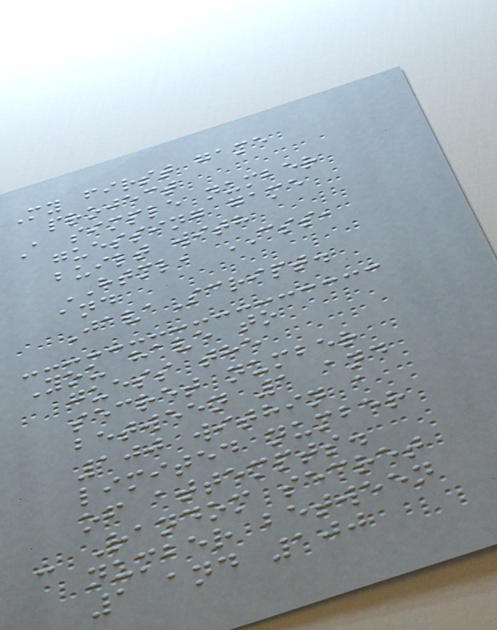My first game
project
A simple number
guessing game
built with
HTML, CSS,
and
JavaScript.
You have to
guess the
secret number
between 1 and
100 within a
limited number
of attempts.
- Random secret
number between
1 and 100
